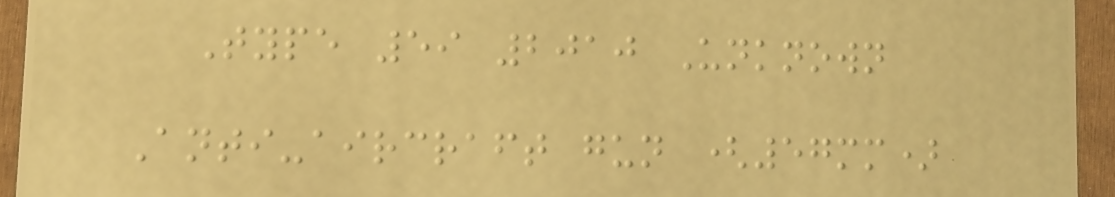Type 59 2010 Unknown
Anti-aircraft gun (57mm)
